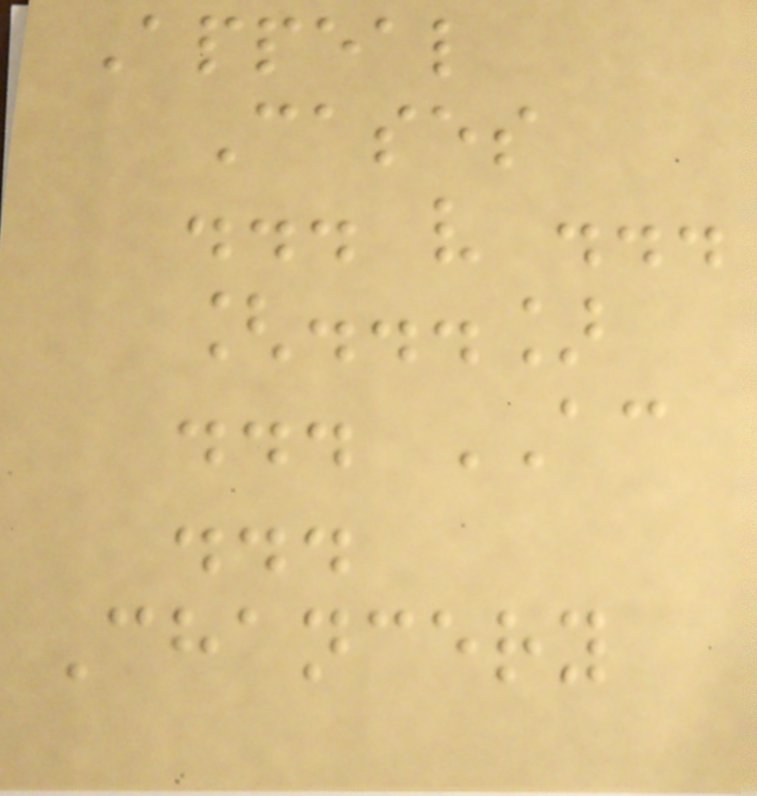Appeal
Cases
... v ...
[...]
... AC
...
Chancery
